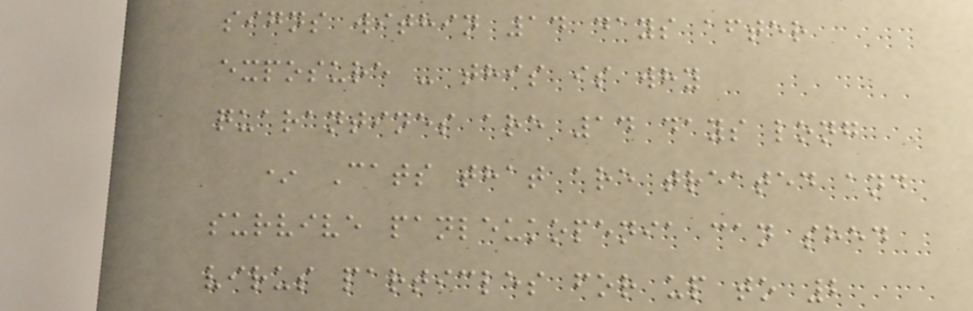signs within 14 days after
exposure - this is why
quarantines are 14 days long
* Cats that are treated and
survive panleukopenia can shed
virus particles for up to 2
